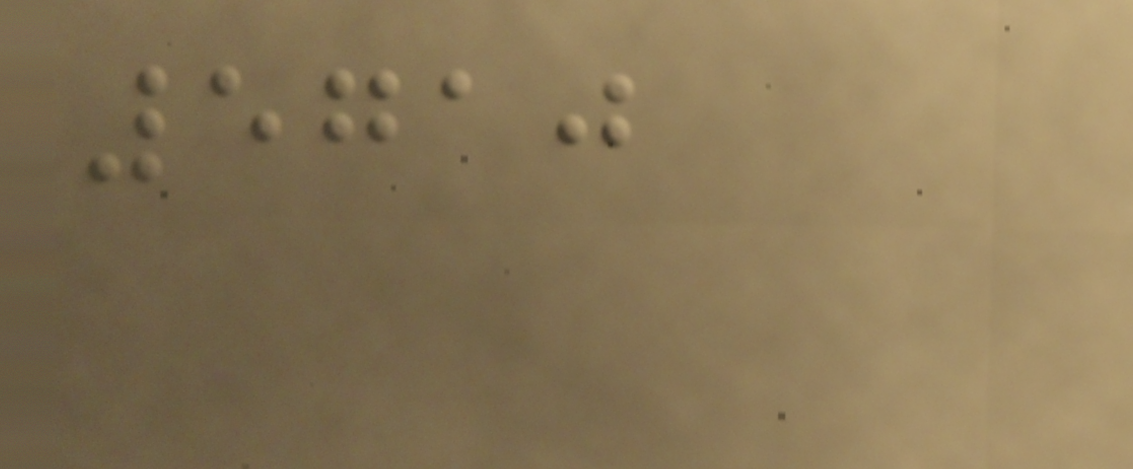5710
